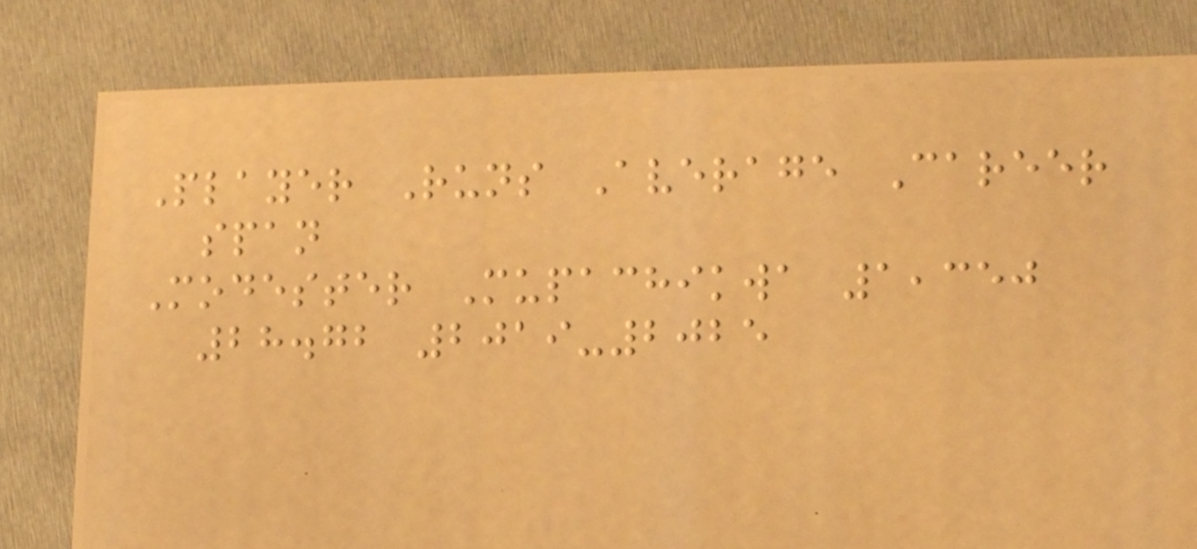Player Runs Average Career
span
Modester Mupachikwa 1,350
28.72 2019-2025
